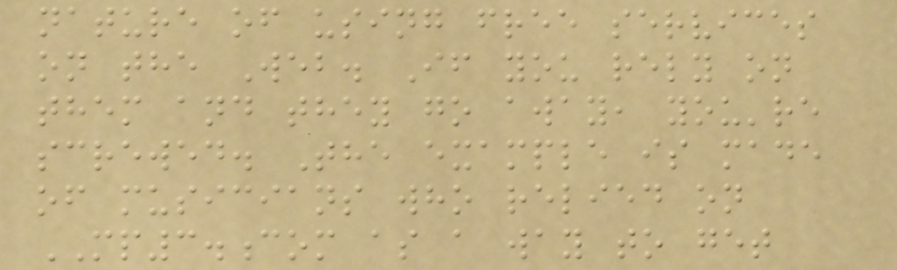nature of using free services
on the Web. If you rely on
them and they go away, you're
screwed. The example is made
of musicians who relied on
MP3.com as a way to get
